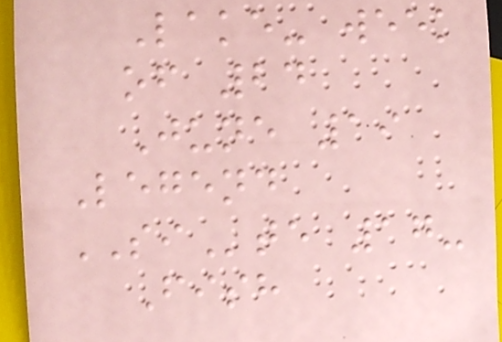Lake- week
of 24
June 19
Legend
SIte 17-
Fish
